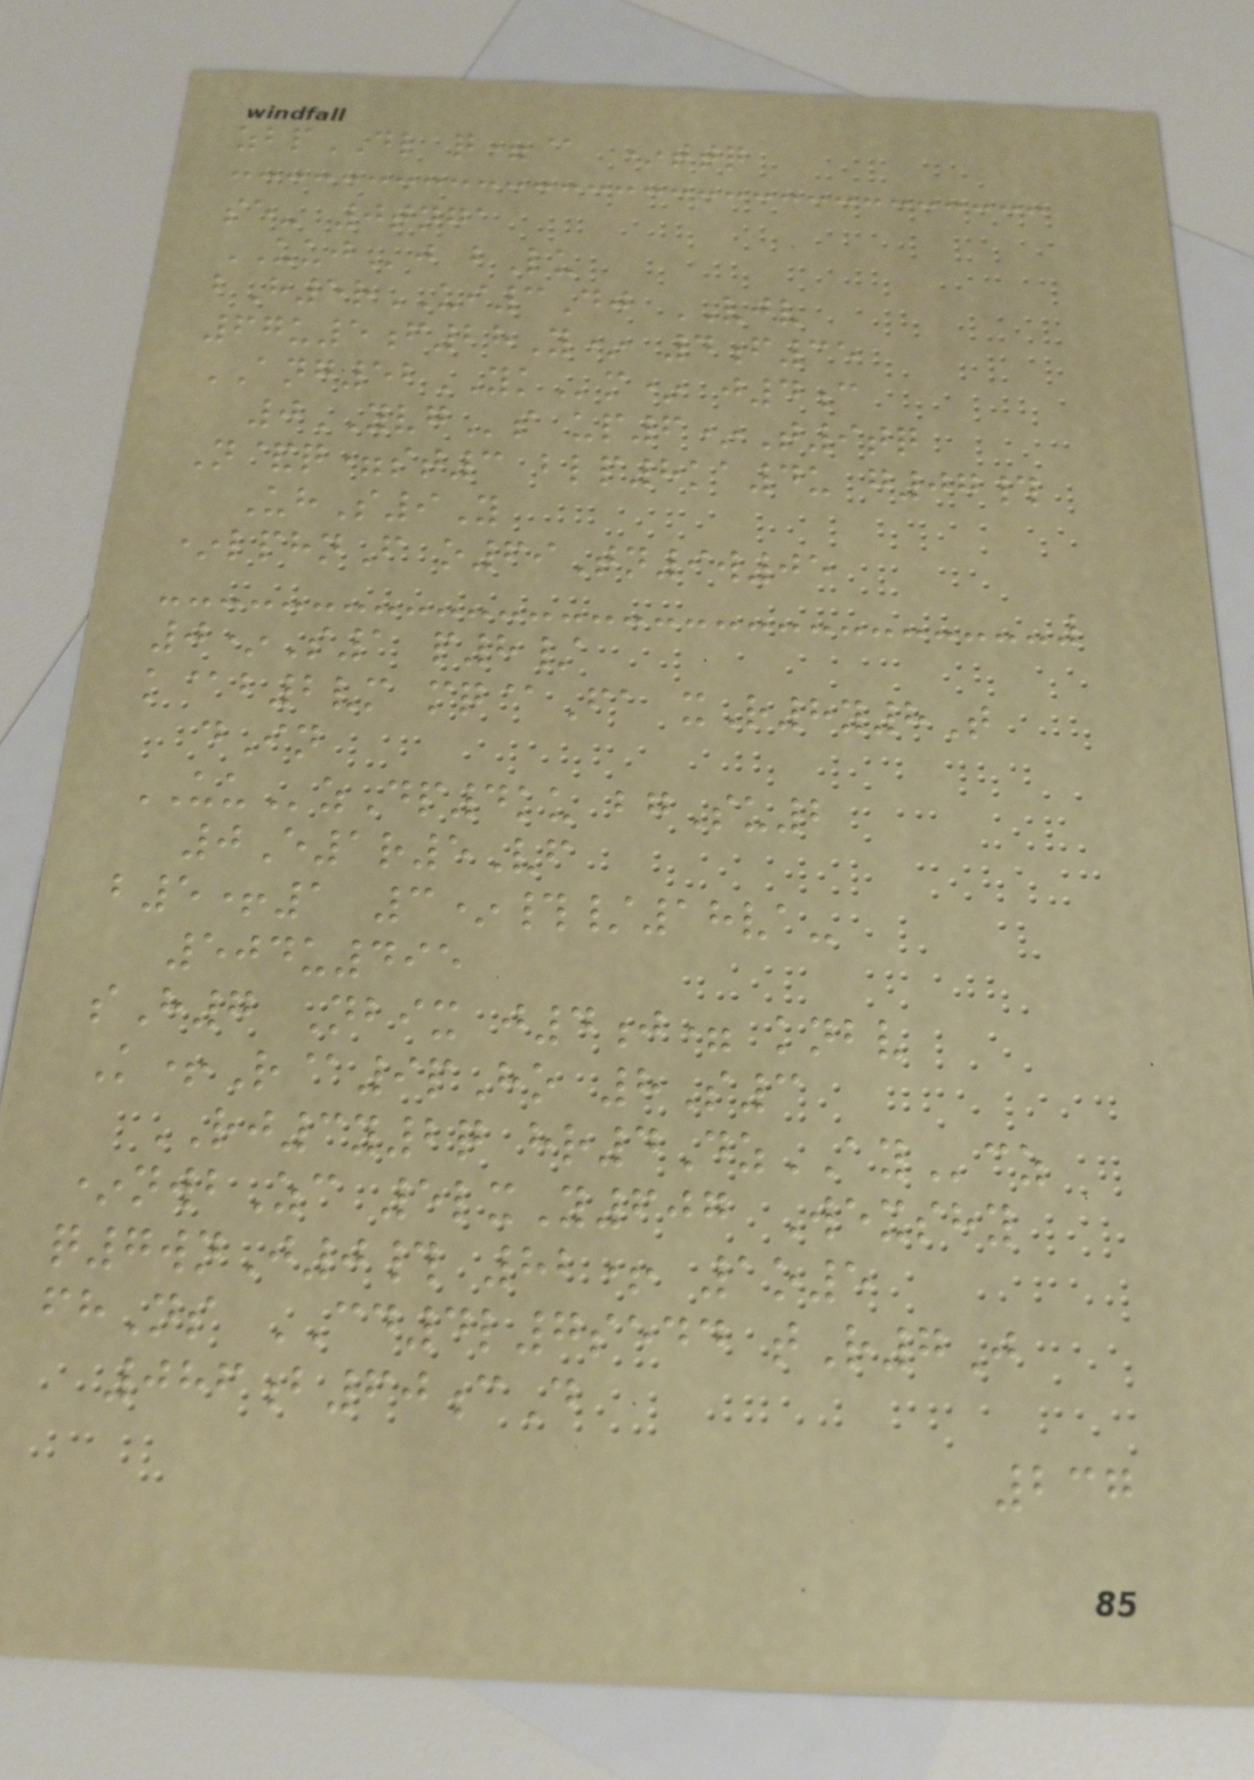zbpDL q=@ *ttq
se- 0tnga
UUJj bLu
bH5rUI3Dj VJV
67u5f28Y* 4f35
ANG52YKm* j4c
0YVGs up6*T9tq
N&q=st3 blp8ka4u g07#
UhS9Y
*lphnF o69Tn9w05
0*S1 p8/
k@b2vm mq@Fa xR8y8T
dIn
UUzDp4ku bgSu2
0E1r5Vf
b5+1 3*#/18va-
504u495
sH7 Nbix j4j= knbv
K+R@9pHo 8S3
RJ3y2q hr4DzAYcz
*nwbZc 5lxY607 Wexshy
q7wnJ0# 82+ 1o5
fhNs CD4l7sedd tR7J
086b60cD
237
